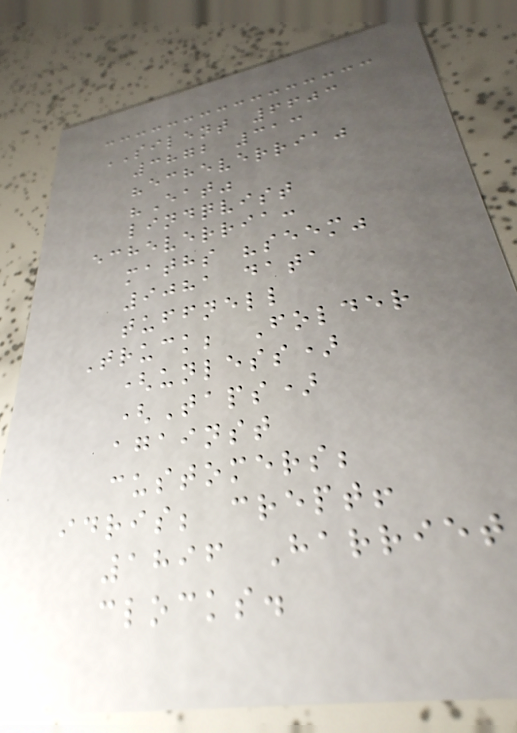SILENT 6603
3872 313
"echeverria"
"Eat"
lindqvist
echeverria:
maths "seem"
9081 data
tuffnell
Truck; Folder
(unless)
(Taps)
against
customers;
idris; crept!
1896 Harriet
clocks.
